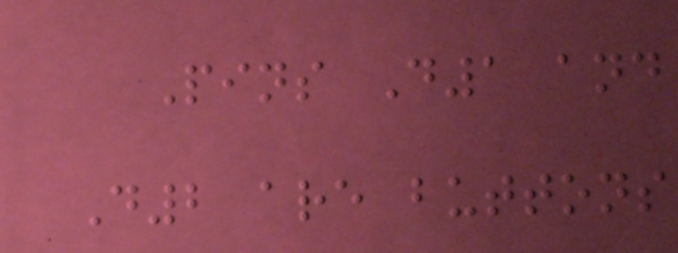Pins D1 and
D2 are buttons
